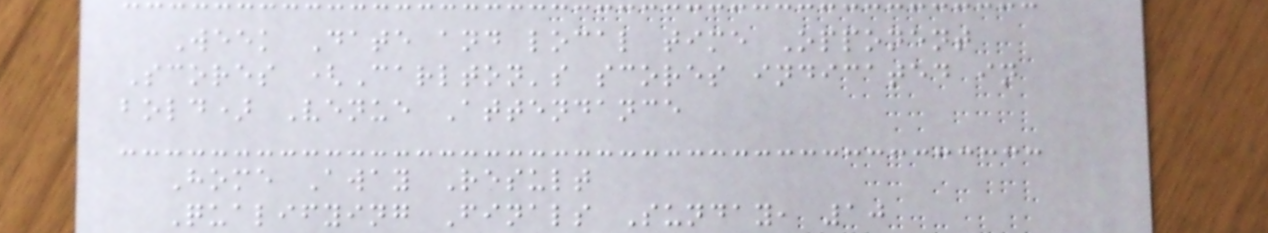Week Date and local time Opponent
Scores (Carlton's scores indicated in
bold) Venue Attendance
Home Away Result
Qualifying Finals Sunday, 10
